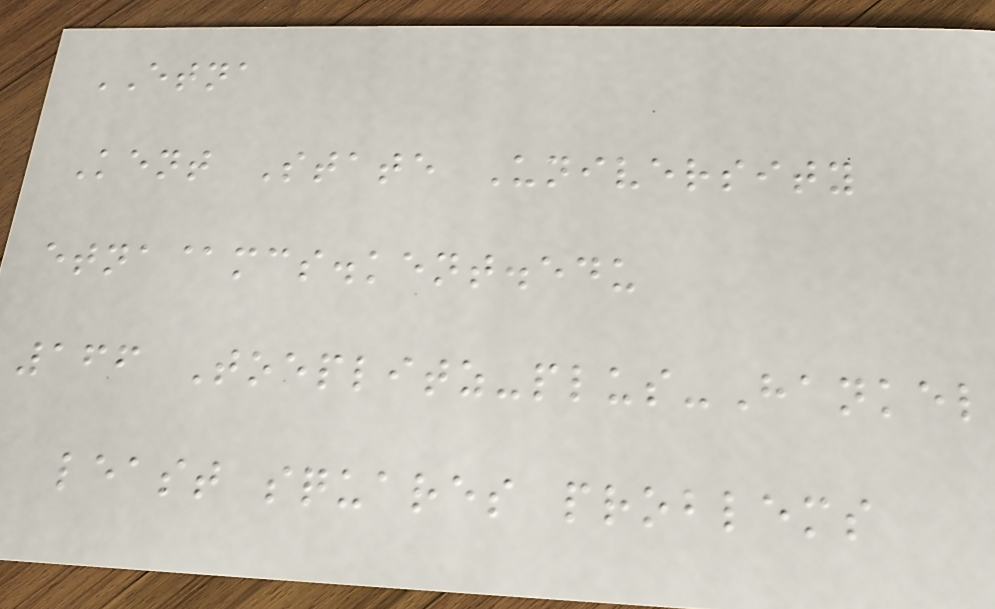ETNA
Kent State University
etna@mcs.kent.edu
166 Toeplitz-plus-Hankel
least squares problems
